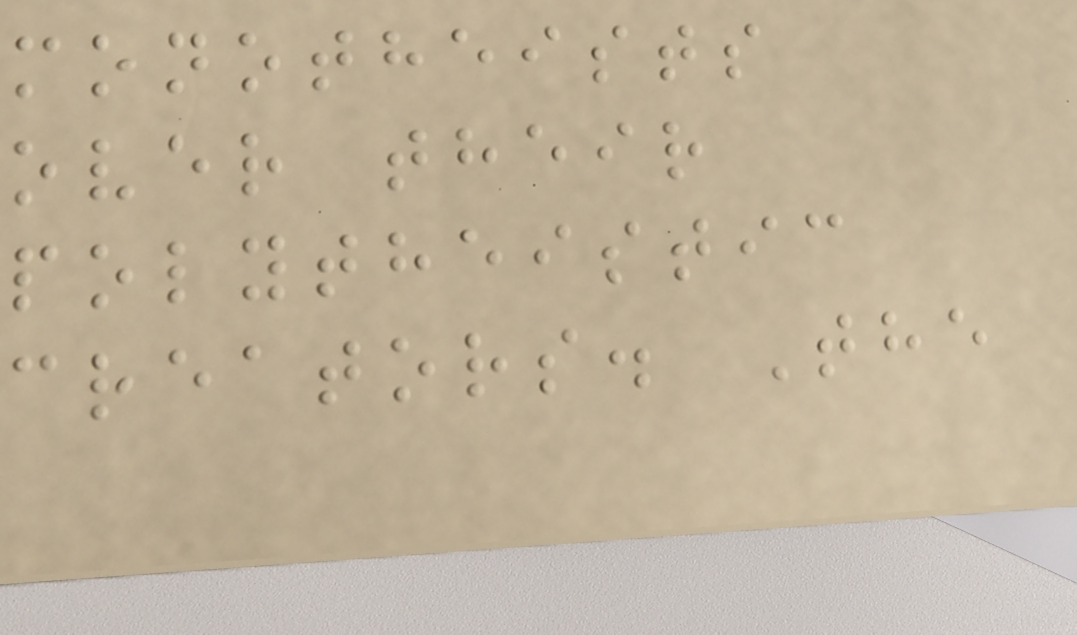monotheists
over their
polytheistic
creators. The
